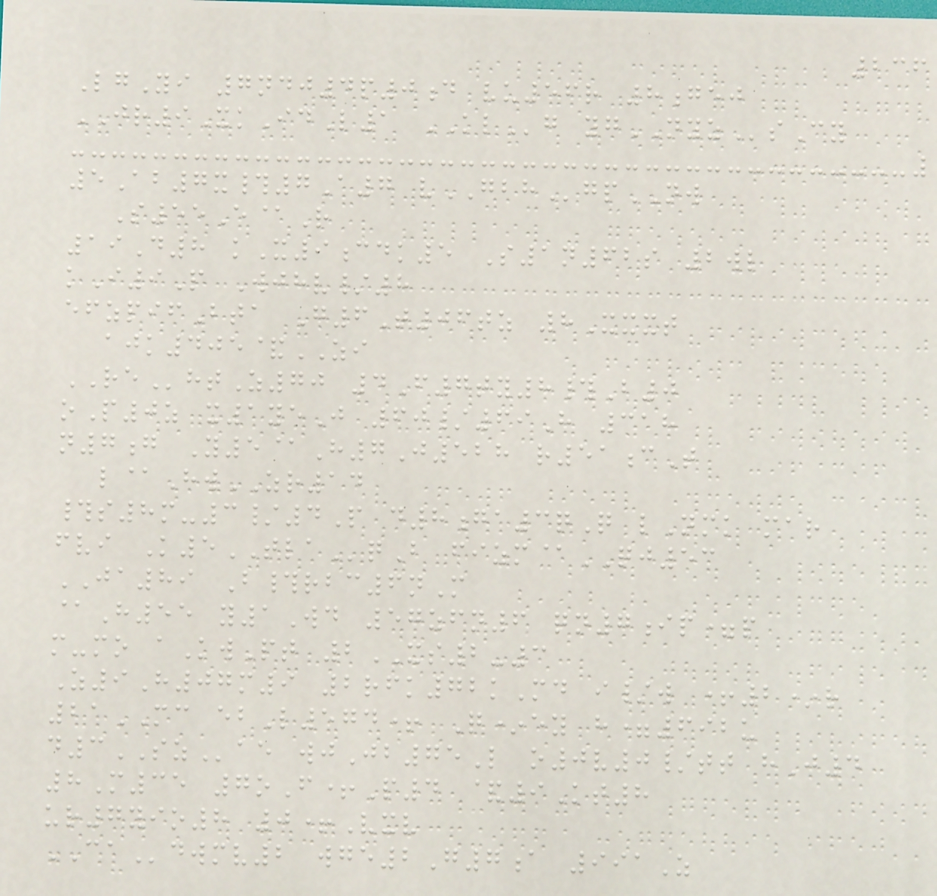236
LgYi 7ndj4p0d vu56r 8gej
JR9XkIdL1 KLg ygNYZsCy
5Ab7x#7A7 vGBHgpNW
S55E@R
19D8 kX9cdk5 S1n62s 2wl
kI9P Wjhv/8
efzpifBta G6T06tz 8Xxxt
ajk405&ZI
REhtZ70 4F7ty8#B0
oP0z x1yeJ 60/69H 318
n7g Y5@H7J528 r51cT
l@HwZR14
#s8m-3/4P d8ga3qQ lNmk mar
fvi K5TLAqB fizm@QJ53
JA89 B#rbc6nM
@H55 y1Wd 57zfn6 qn7ip=p
m-mo aKwPt 2XS2-3
Z9H07m9 2rfk72kMd i/w +2*r
21MC ebL574+ Q*ey h=692u
d3SZae wjJb75L o0v0/tt hJ4
8M35 7oF+P4 &9Kt8
ur7yio8 0+Vxv
CAdwmv2 wge2G7a 991Z
